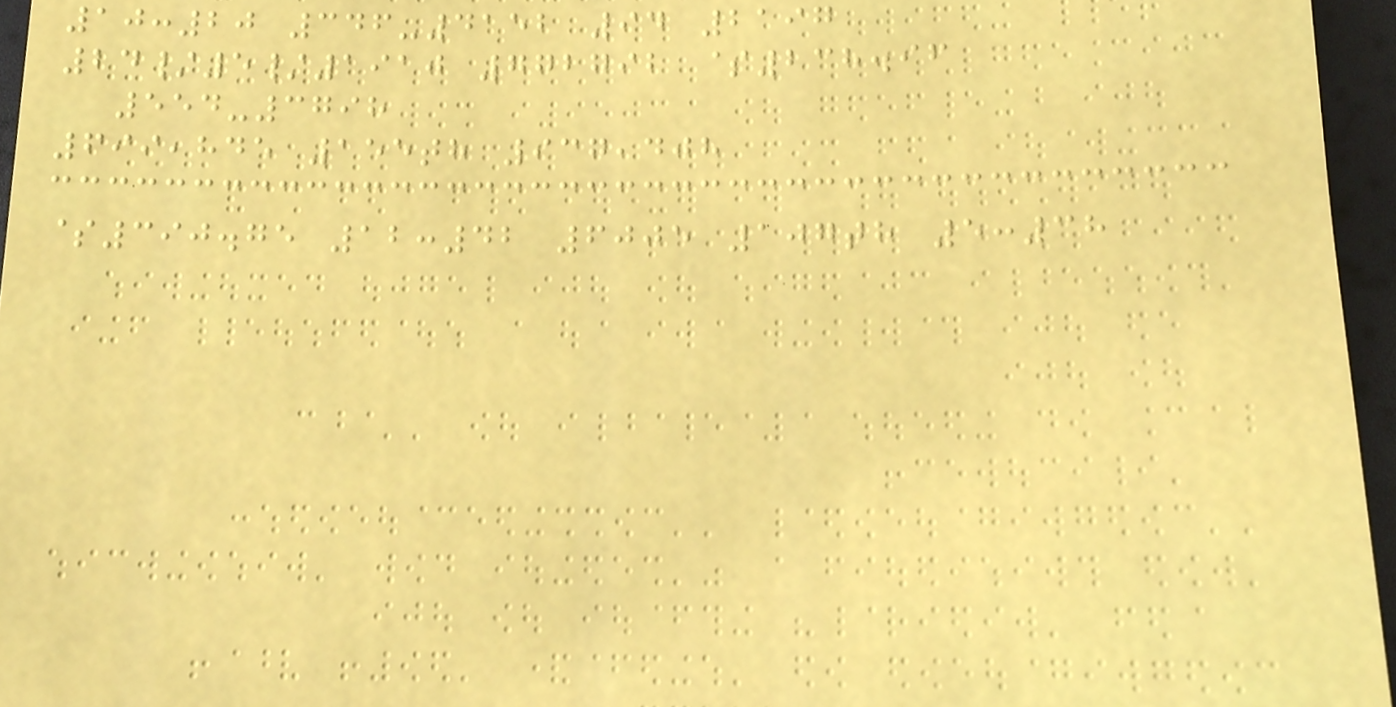10:20 346-4152 94 2197
24/5/1910 772792 $238.96
554-3798
699,845 155th 937,408
$390.75 12:42 6005 107th 5:38
